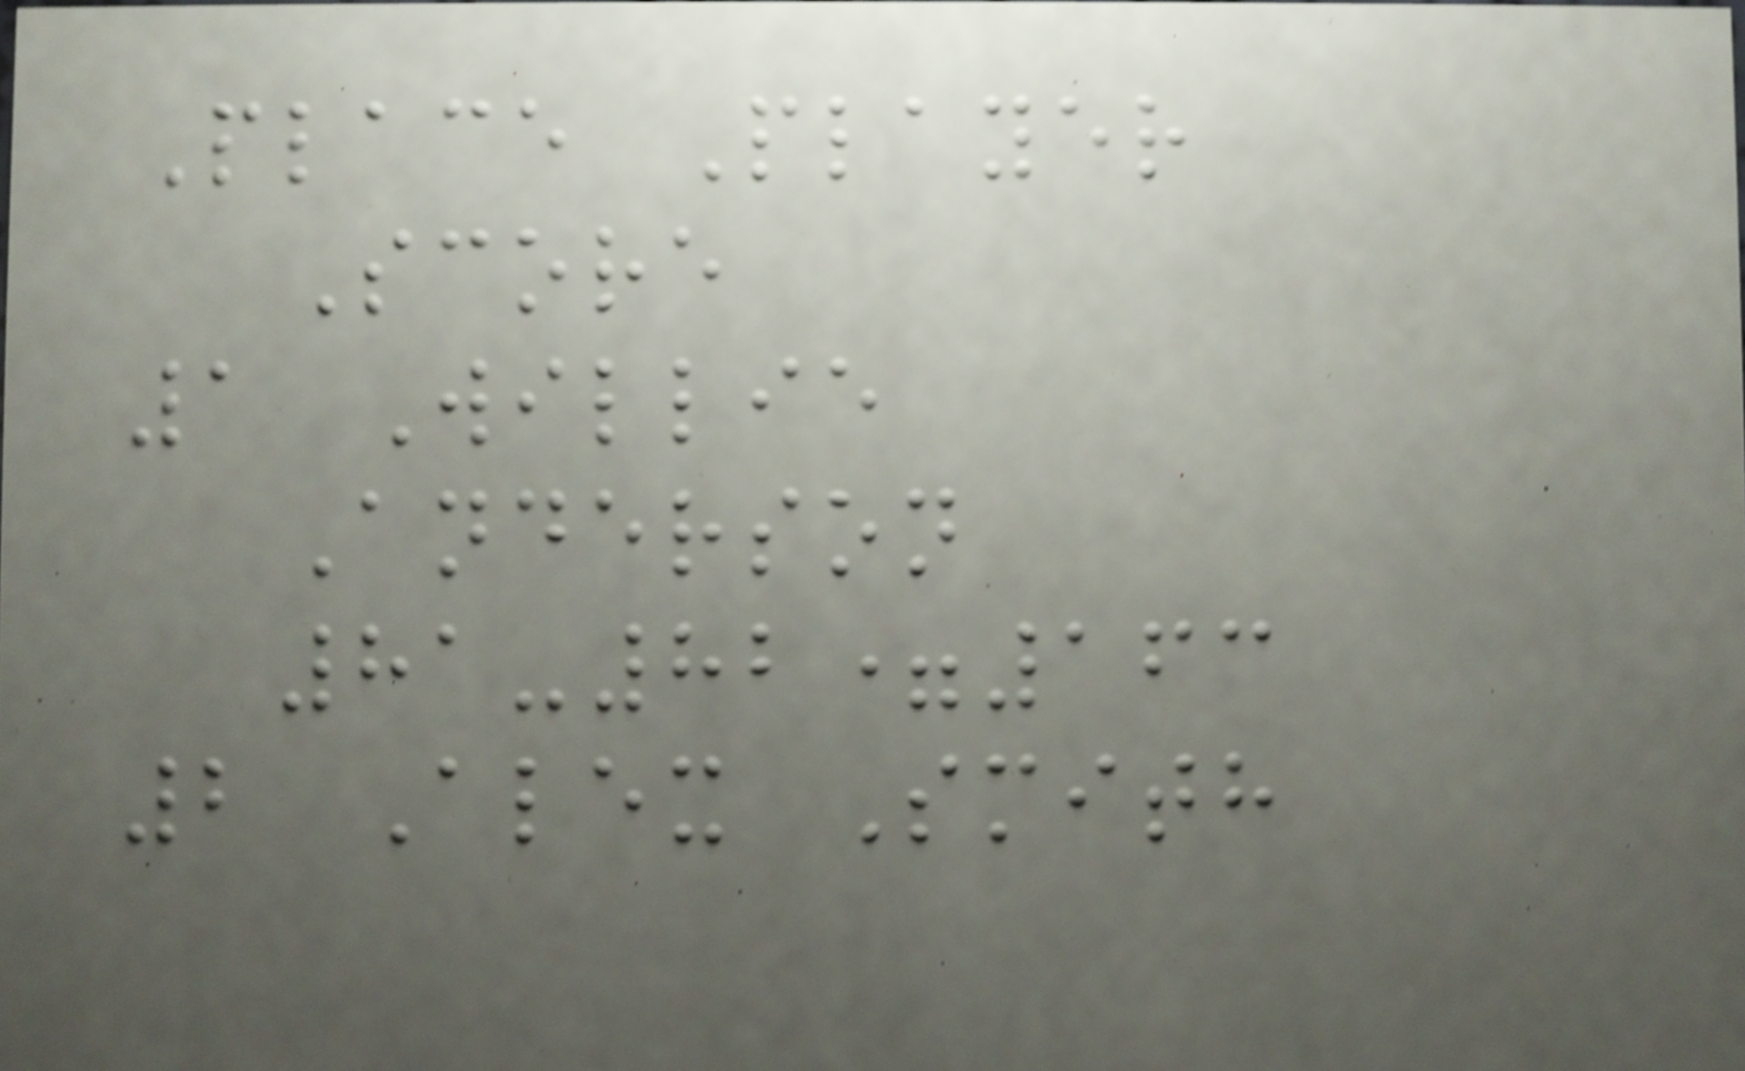Place Player
Score
1 Willie
Anderson
81-82=163
2 Alex Smith
